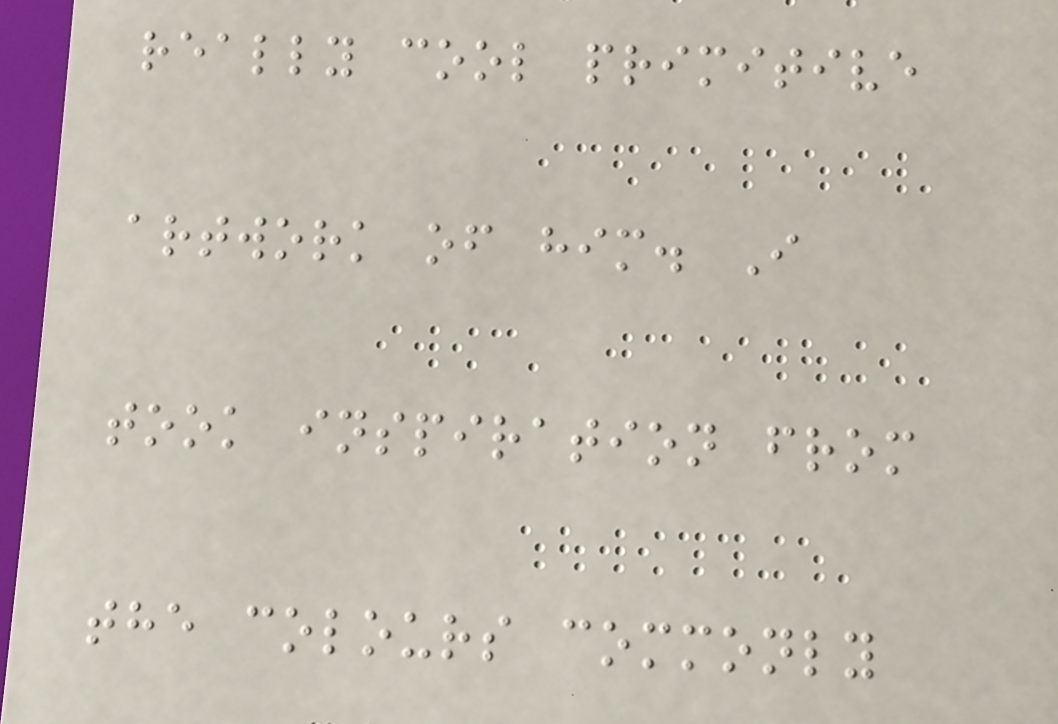really cool primitive
artwork of him. I
took inspiration from
the colours commonly
